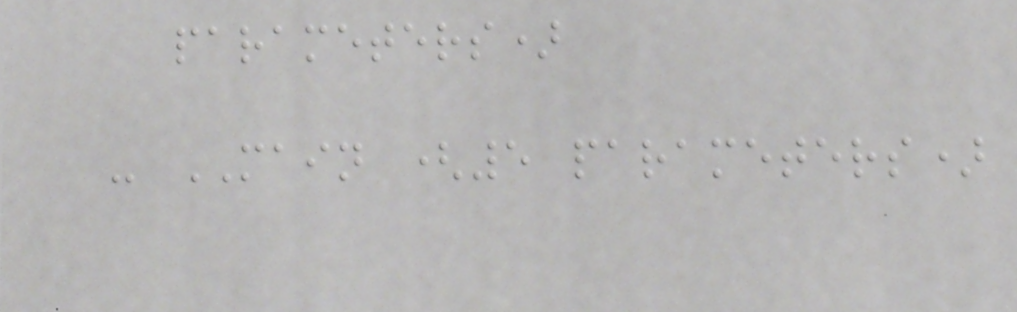parameters)
- MAIN (5 parameters)
